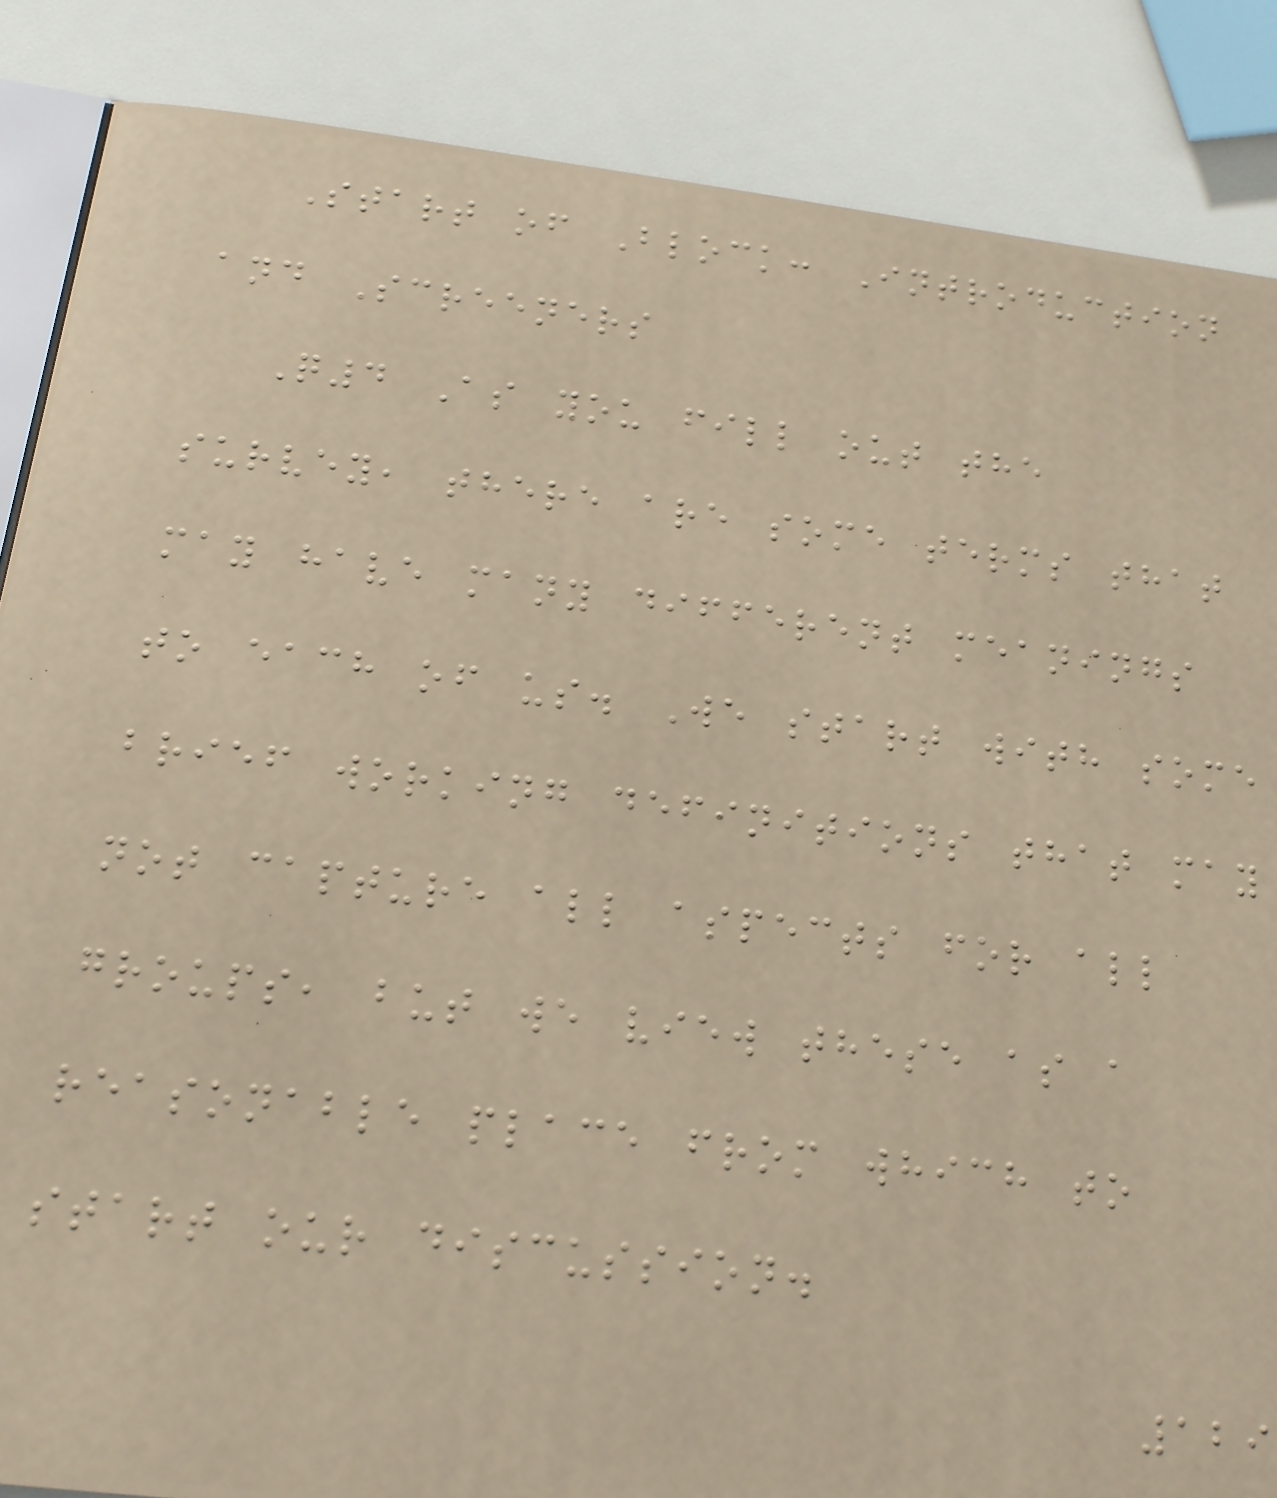Start of Block: Introduction
and Screeners
Q4 As you fill out the
survey, there are some terms that
may have many different meanings
to each of us. We start with some
brief working definitions that may
not capture all aspects for all
groups, but we view these as a
reasonable place from which to
start our discussion.
129
